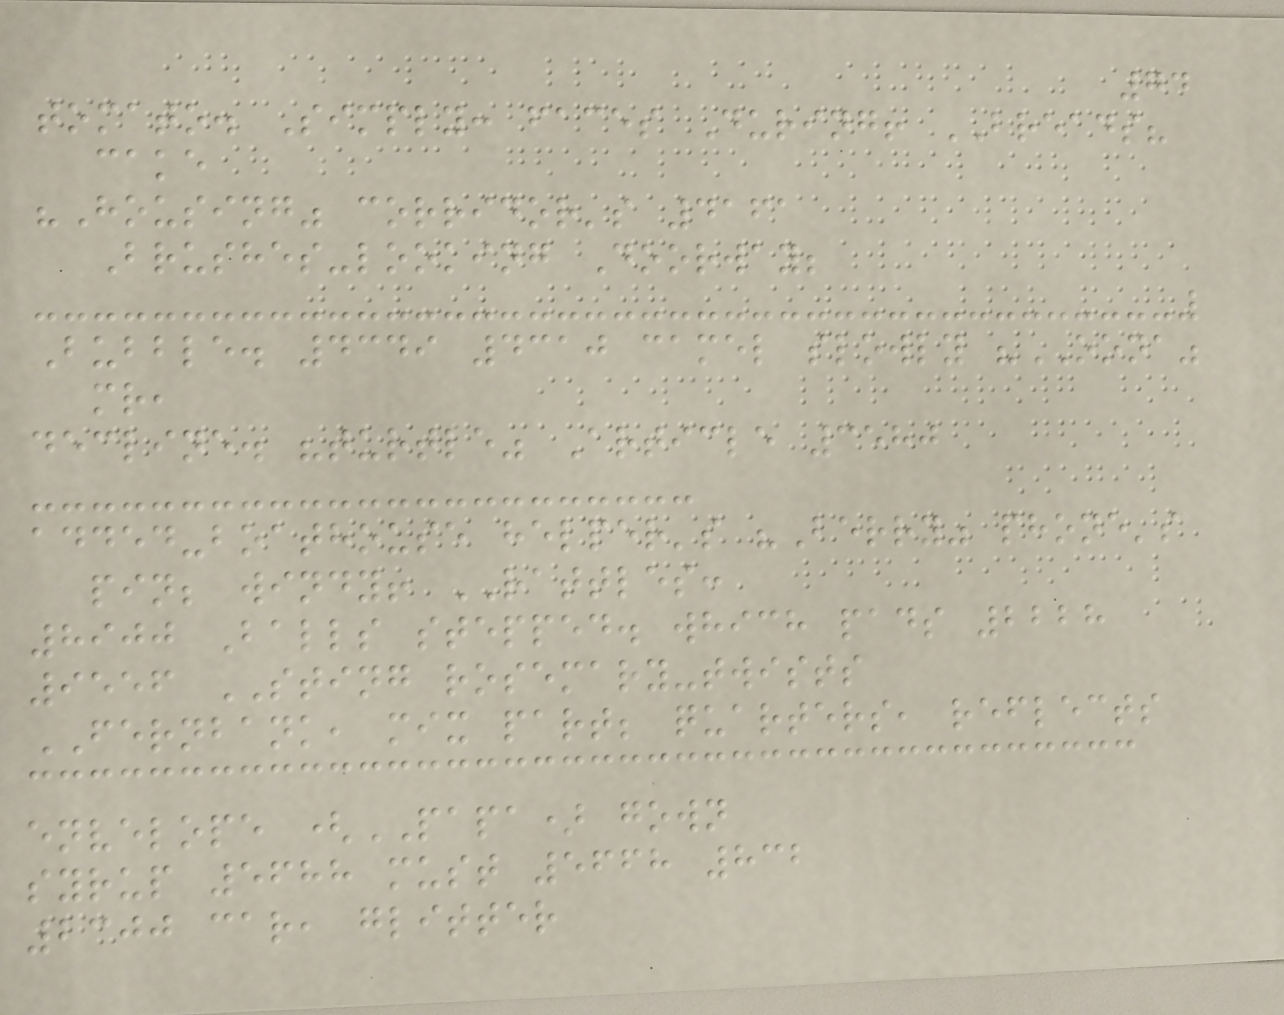74
tomato. Simply: faces During! BREADS?
cake
"Housing" corridor's 4161
Brushes-looking Doorway;
Bubble. 4349 4310 camel slowly "OONA"
mr,
decline. "turtle" Article 3580
added-boathouse helper's "Berry" phone's
pin; windy! RATTLES:
8900 Balls stepped. which pads 2228
9556 STING rosemary-twists
FERNBANK, mix part; quarters, reflects
envelope (PAPA) gown
syrup 5688 must 5668 832
2300 car, glitter
